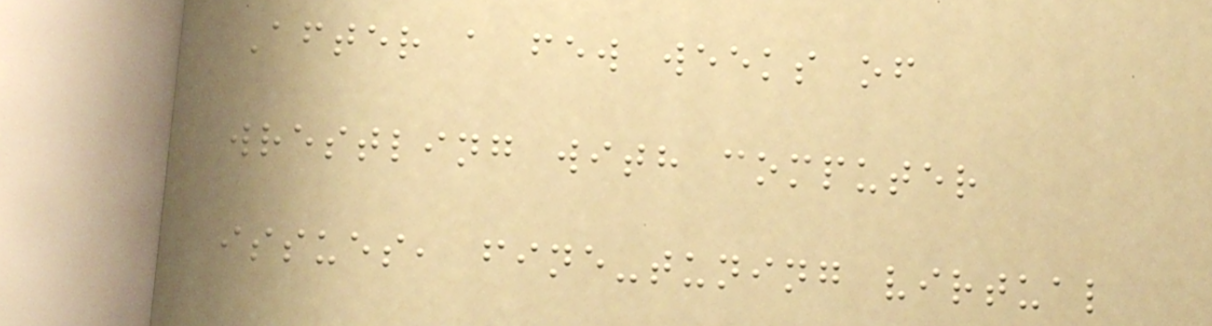After a few weeks of
wrestling with computer
issues, fine-tuning virtual
